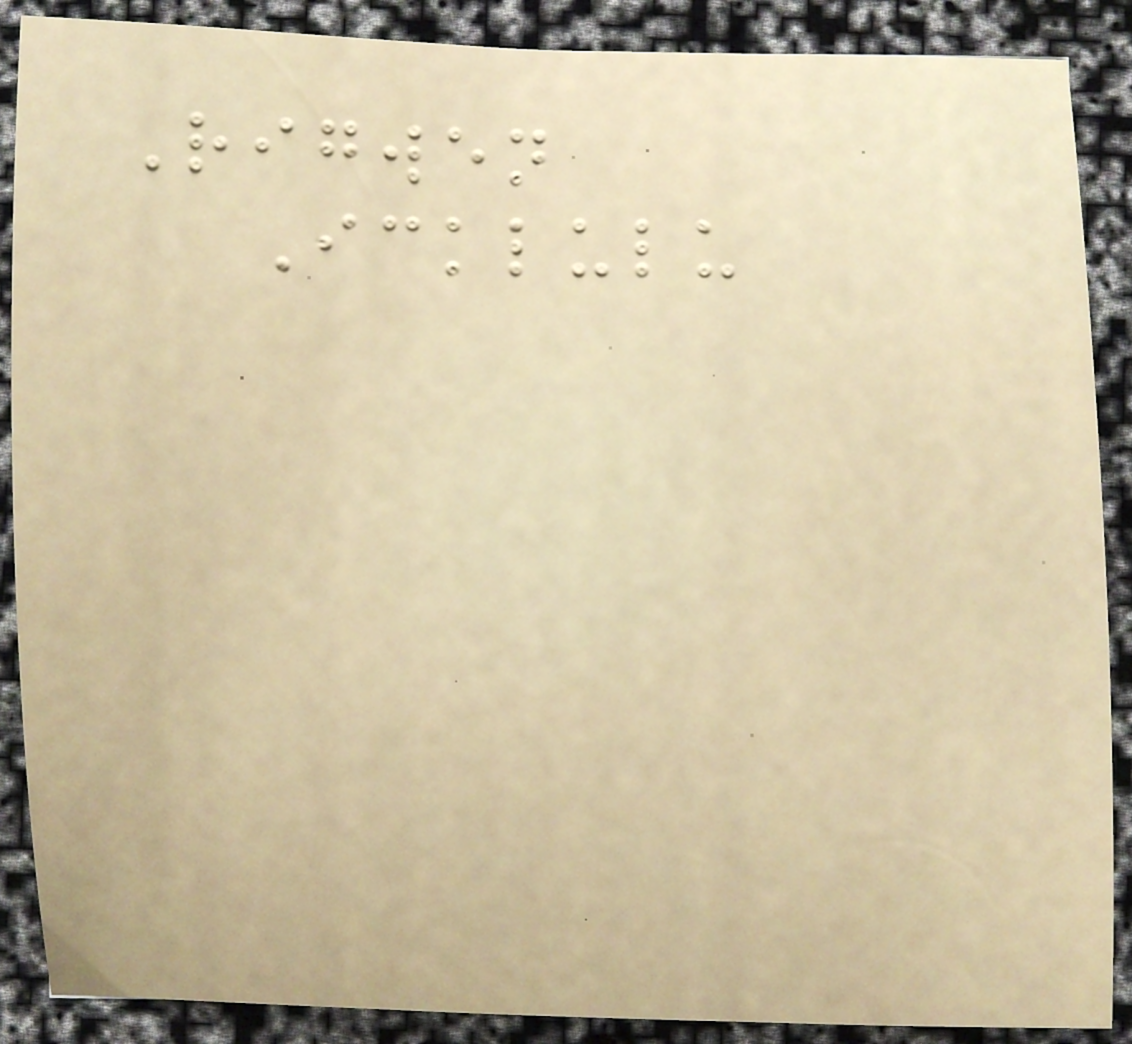Rigwen
Icklulu
